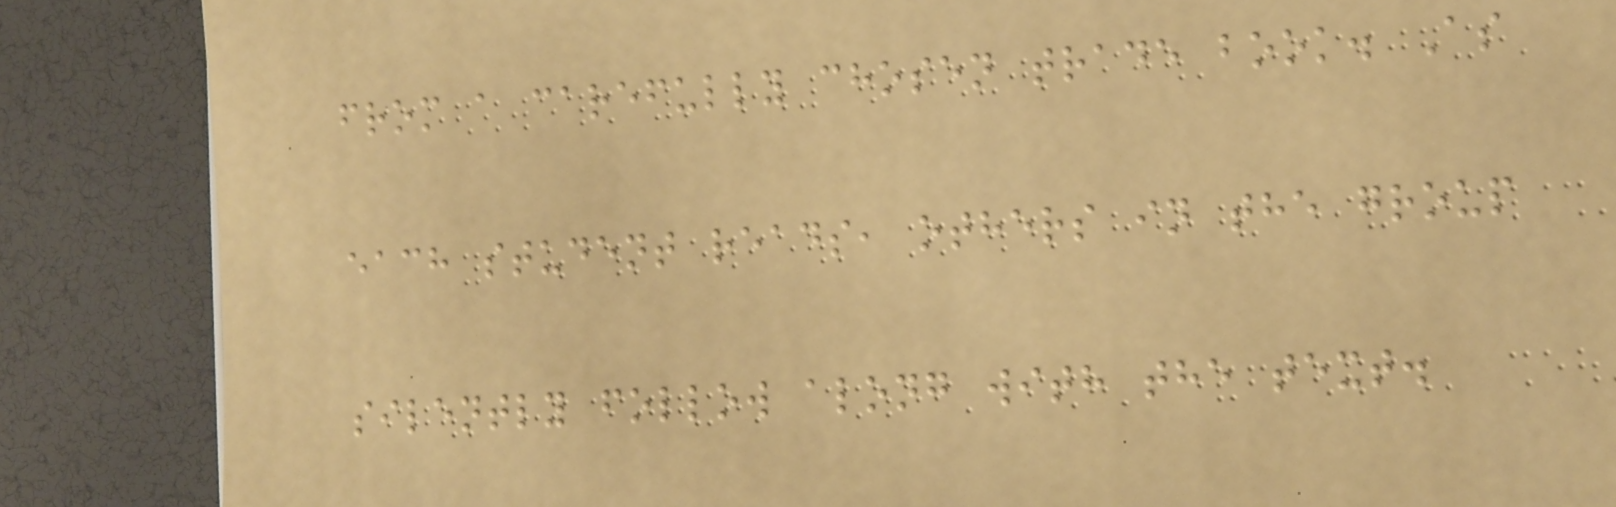from a carefully chosen trade book. As
each student reads, others in the group
silently follow along with the text.
